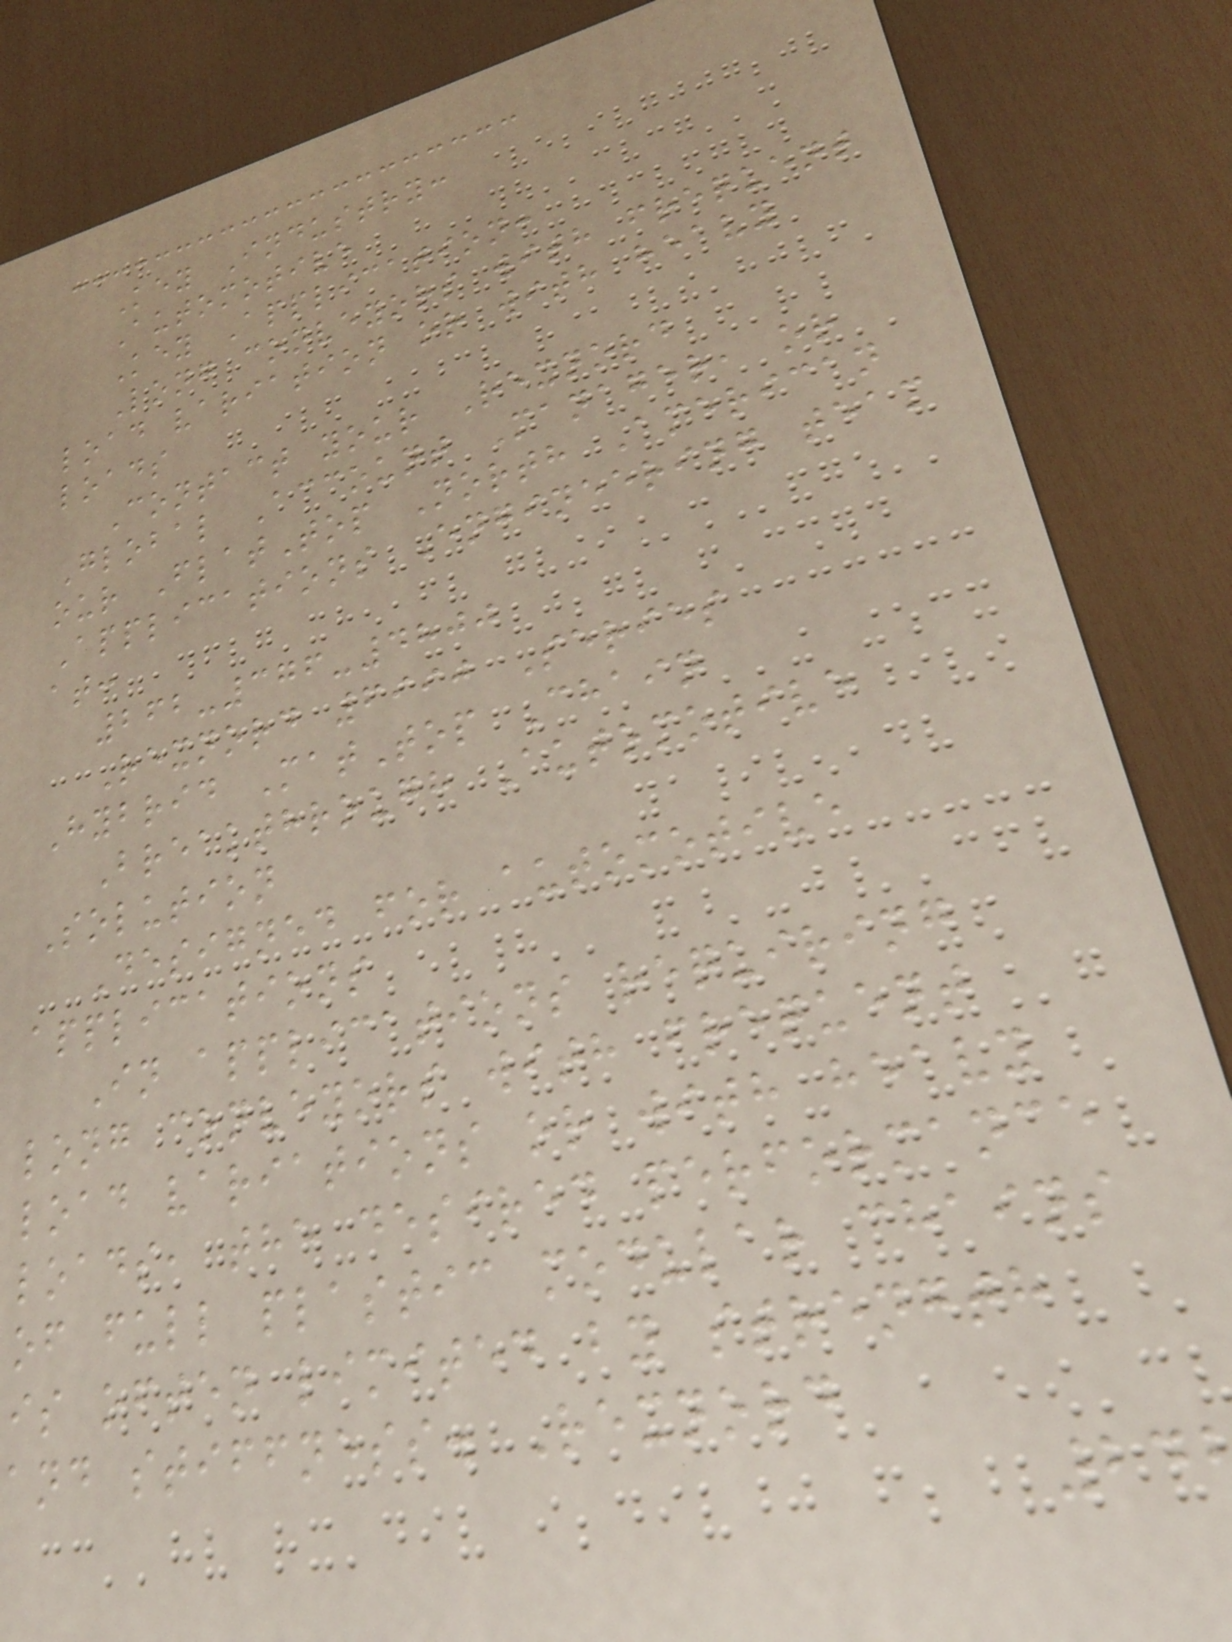Key Industry:
Automotive
Key Application:
Long conveyors with frequent
load variation or with heavy
loads
Contact your Rexnord
Global Account Manager, or
our FlatTop North American
Applications Engineering team
at:
262-376-4800
Rexnord 6990 Series
Hybrid MatTop Chain
Breakthrough Automotive
Solution
Designed for automotive
applications
In applications requiring
long conveyors with frequent
load variations or with heavy
loads, the desired performance
of full plastic modular chains
is often limited by strength
and stiffness. Rexnord
